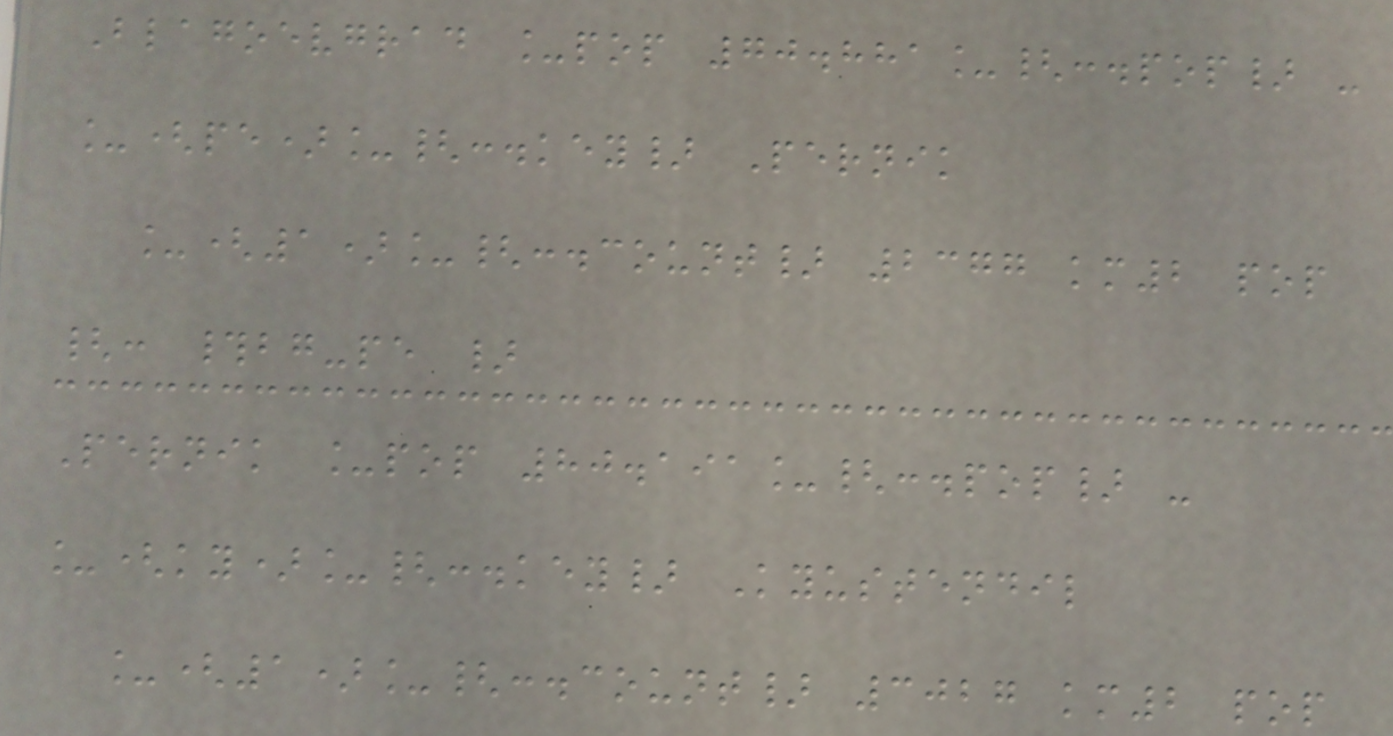Blagoevgrad _pop 70.881_{:.pop} -
_(pe)_{:.key} Pernik
_(1)_{:.count} 2377 km2 pop
{: #bg-pe }
Pernik _pop 80.191_{:.pop} -
_(ky)_{:.key} Kyustendil
_(1)_{:.count} 3027 km2 pop
